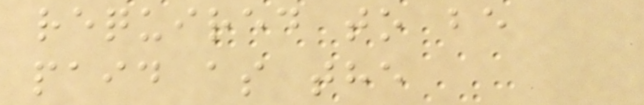required to be
paid as the
